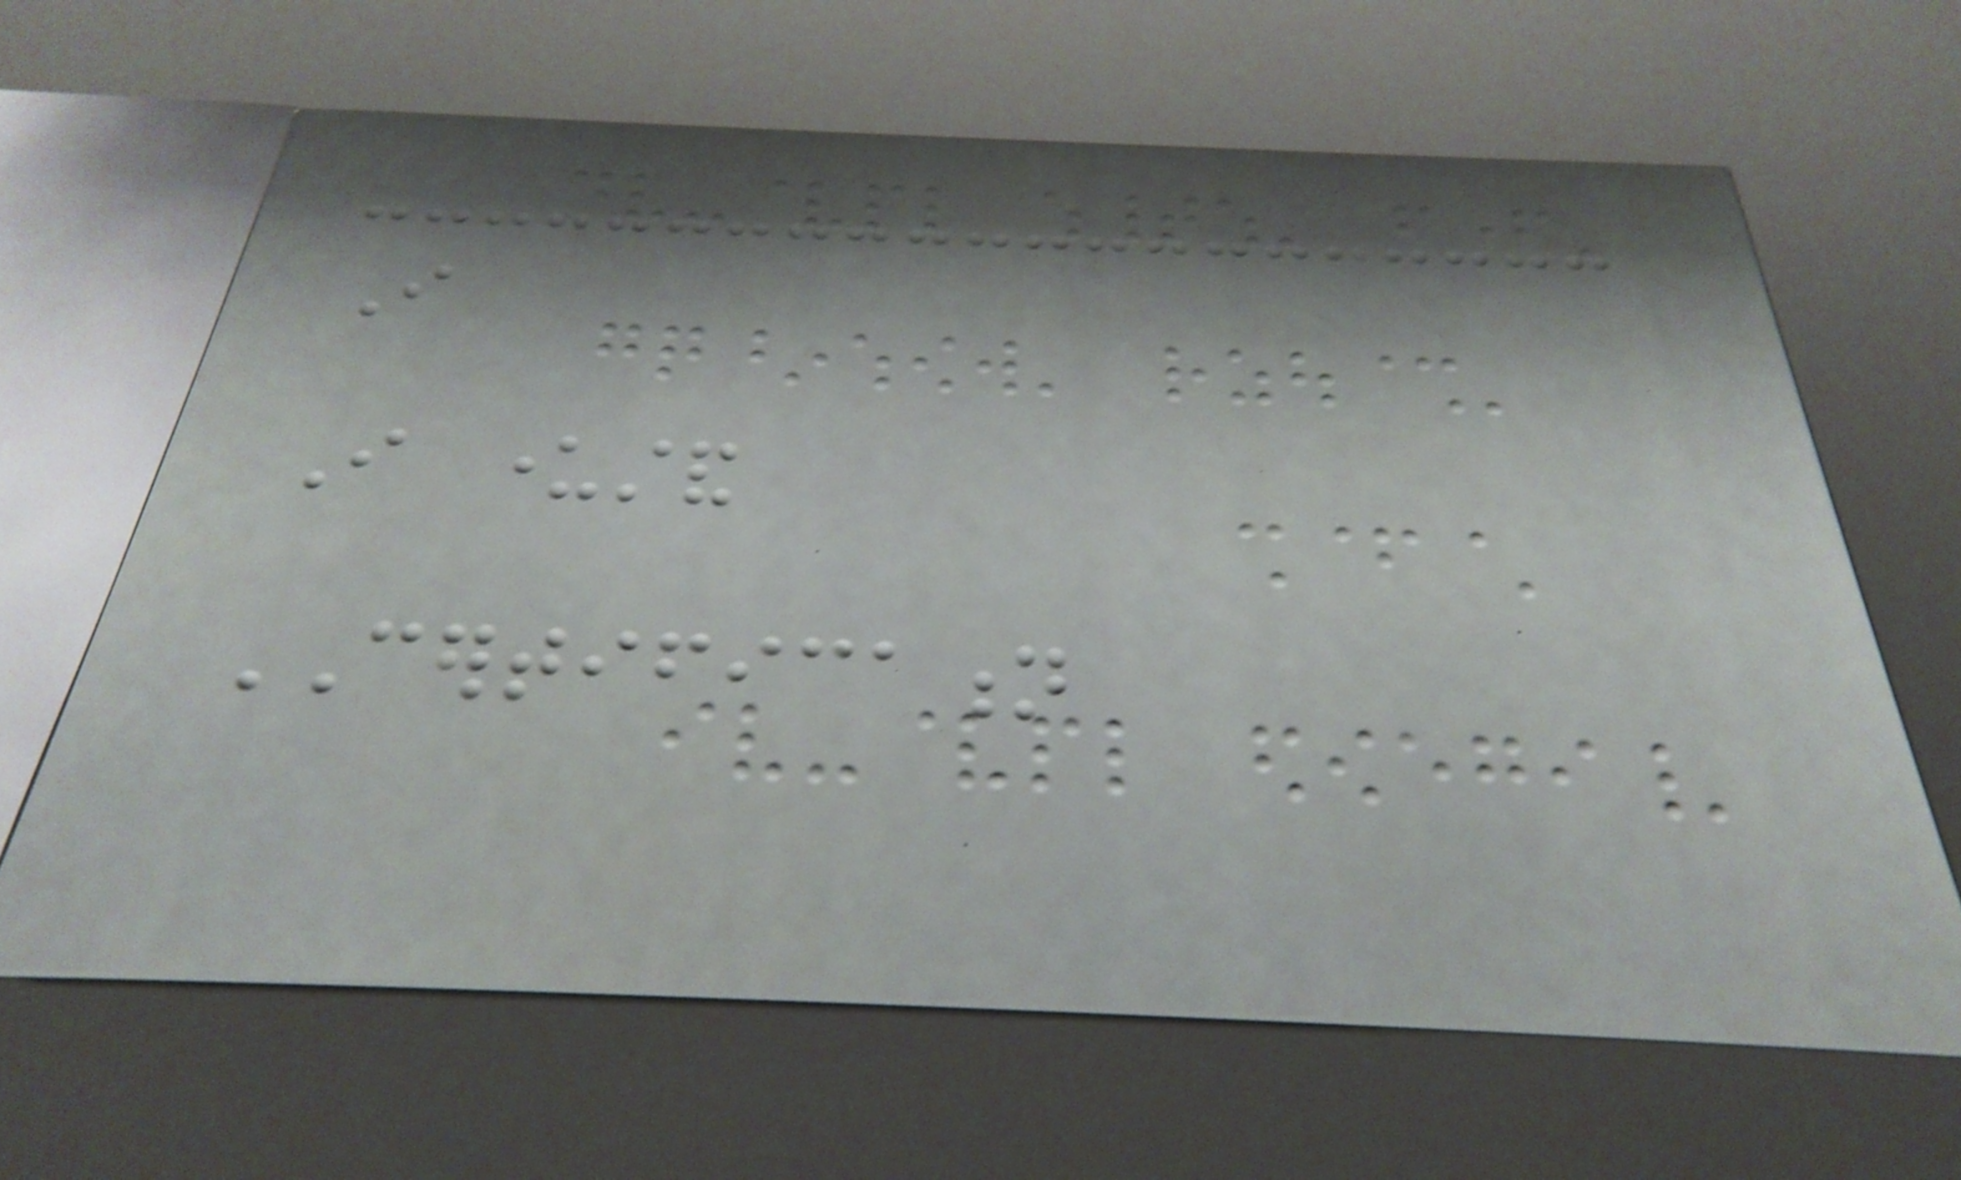I
I understand
CERTIFICATION
